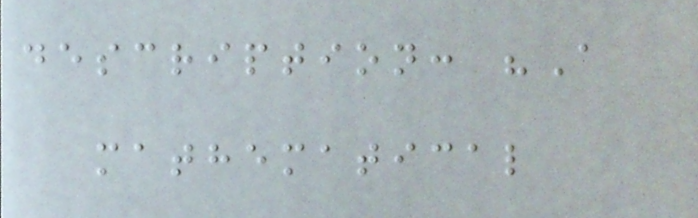description: "A
mathematical
